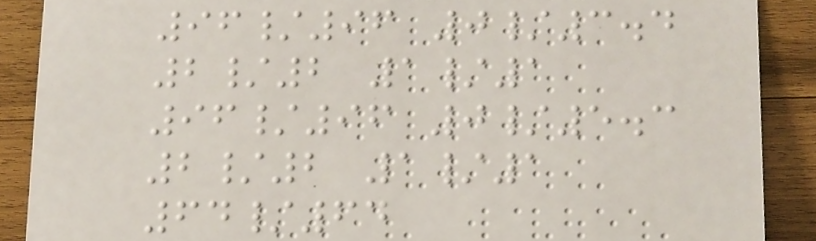96/96 0/3.4
2/2 1/1
96/96 0/5.3
2/2 1/1
64/64
